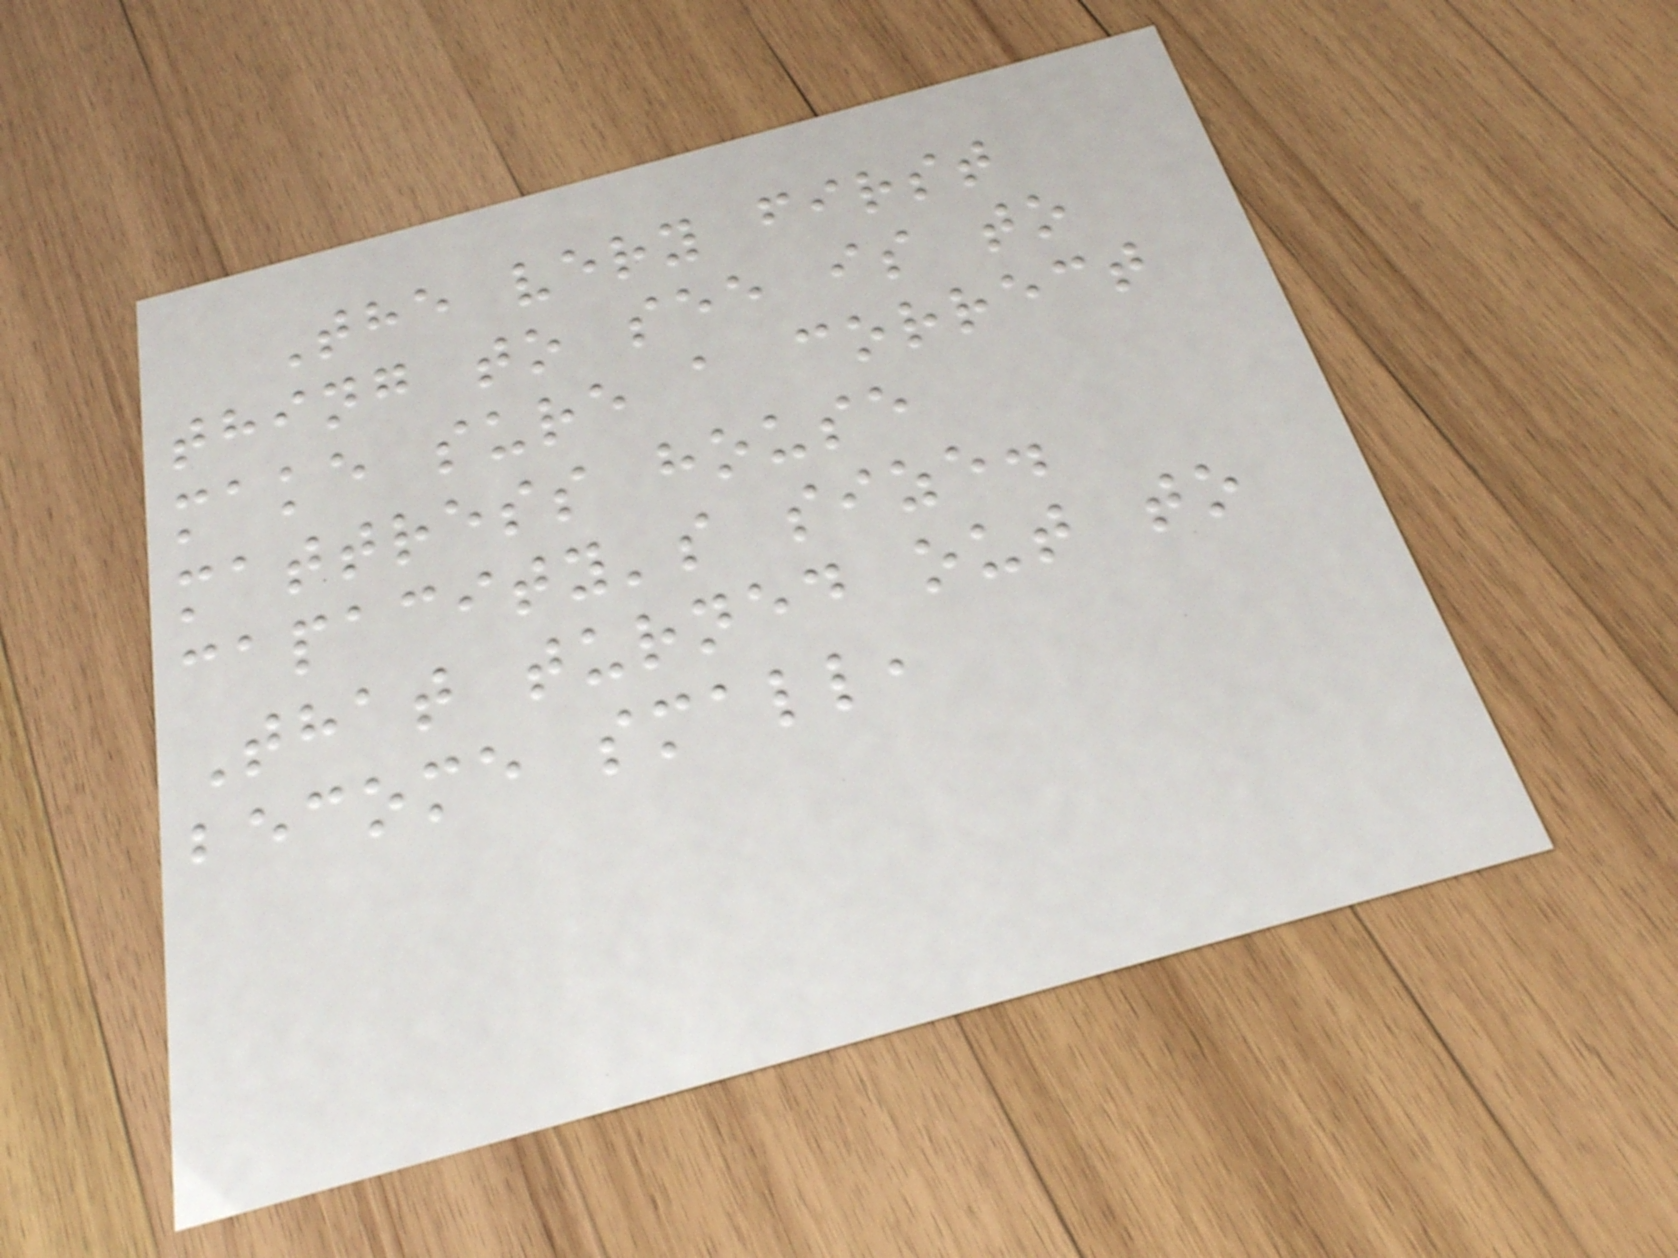The very first
thing to see is to
make sure a correct
mattress house
capacity's size.
That turned out to
become small,
